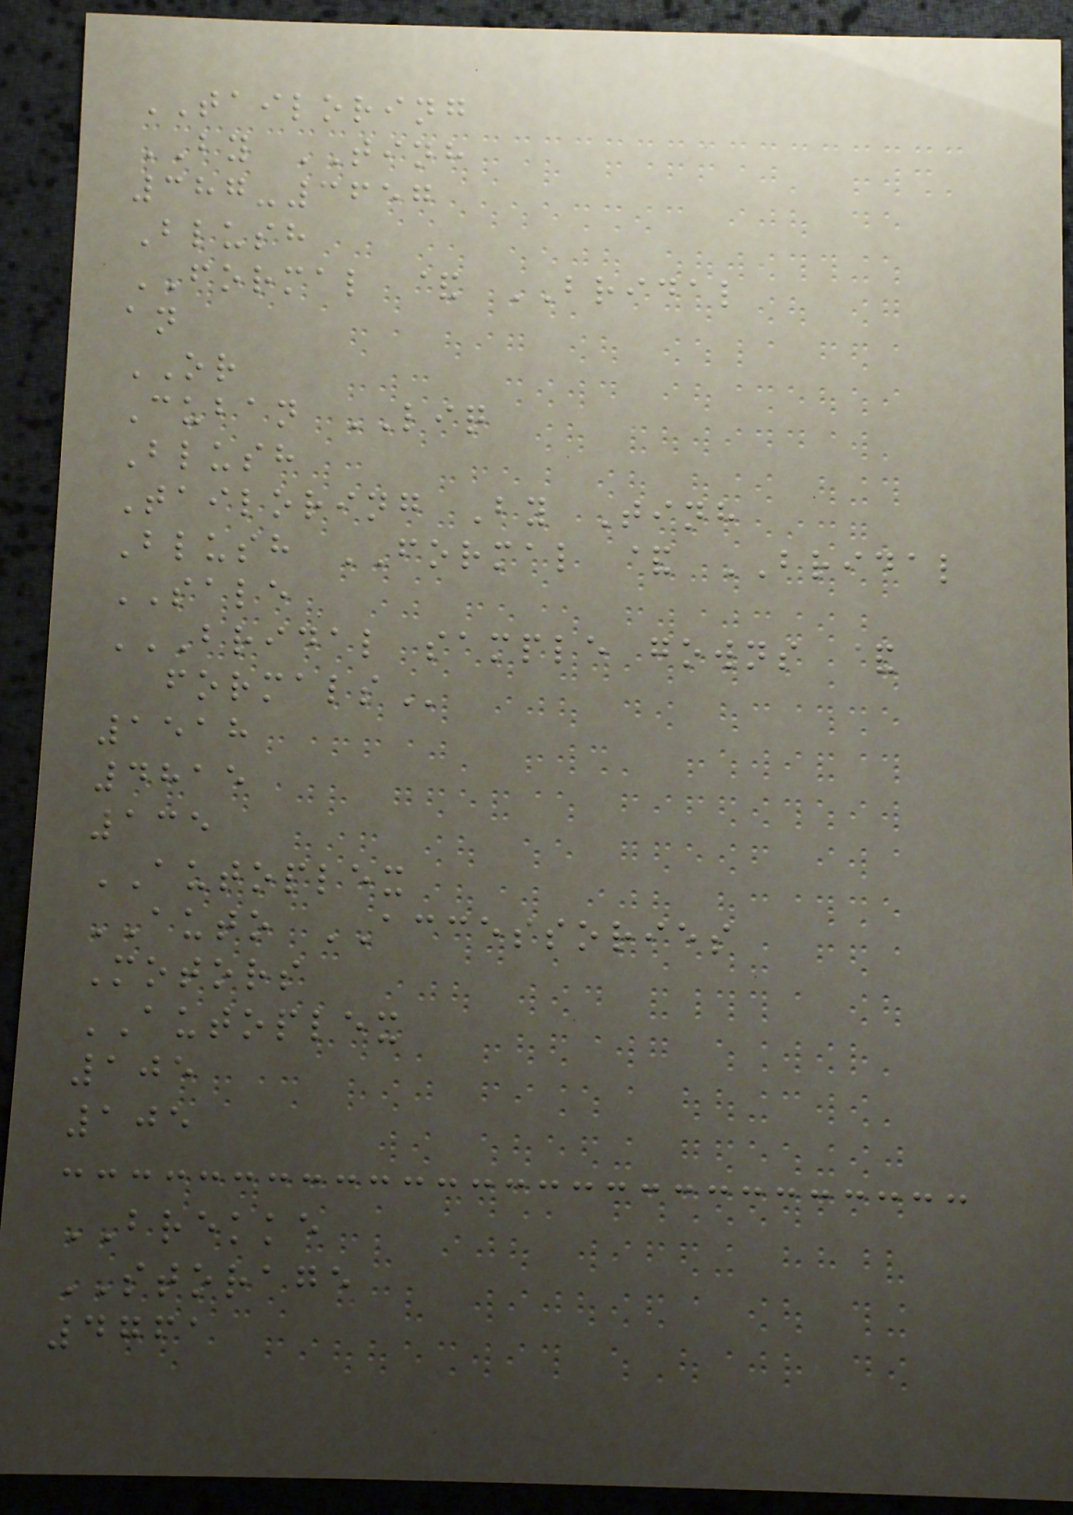TAILORING
BY TINH
387-3657
Blush
FORMAL & BRIDAL
an
OR
Cuban LIQ
Blush
Tailoring By Tinh
Blush FORMAL & BRIDAL
SALE
BRIDAL SAMPLE GOWNS &
FORMALS
1518
4815
135
AUTOPLEX
AUTO ACCESSORIES
Motors
AUTOPLEX
105
105
BREKKE
STORAGE
4761
